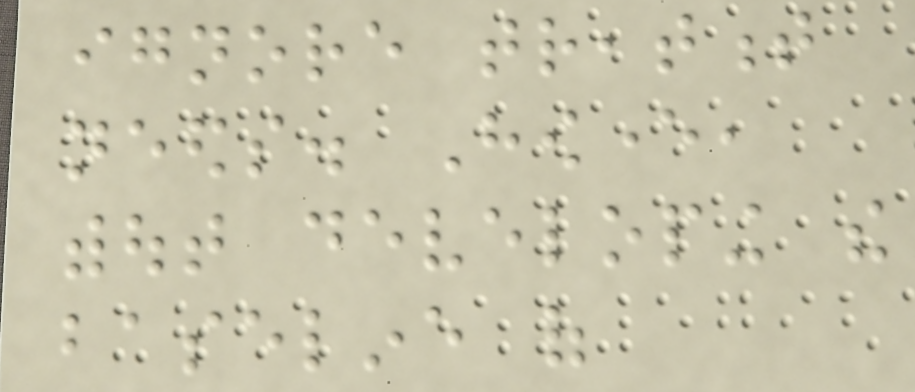ignore treatment
needs. However,
without developing the
baseline of
